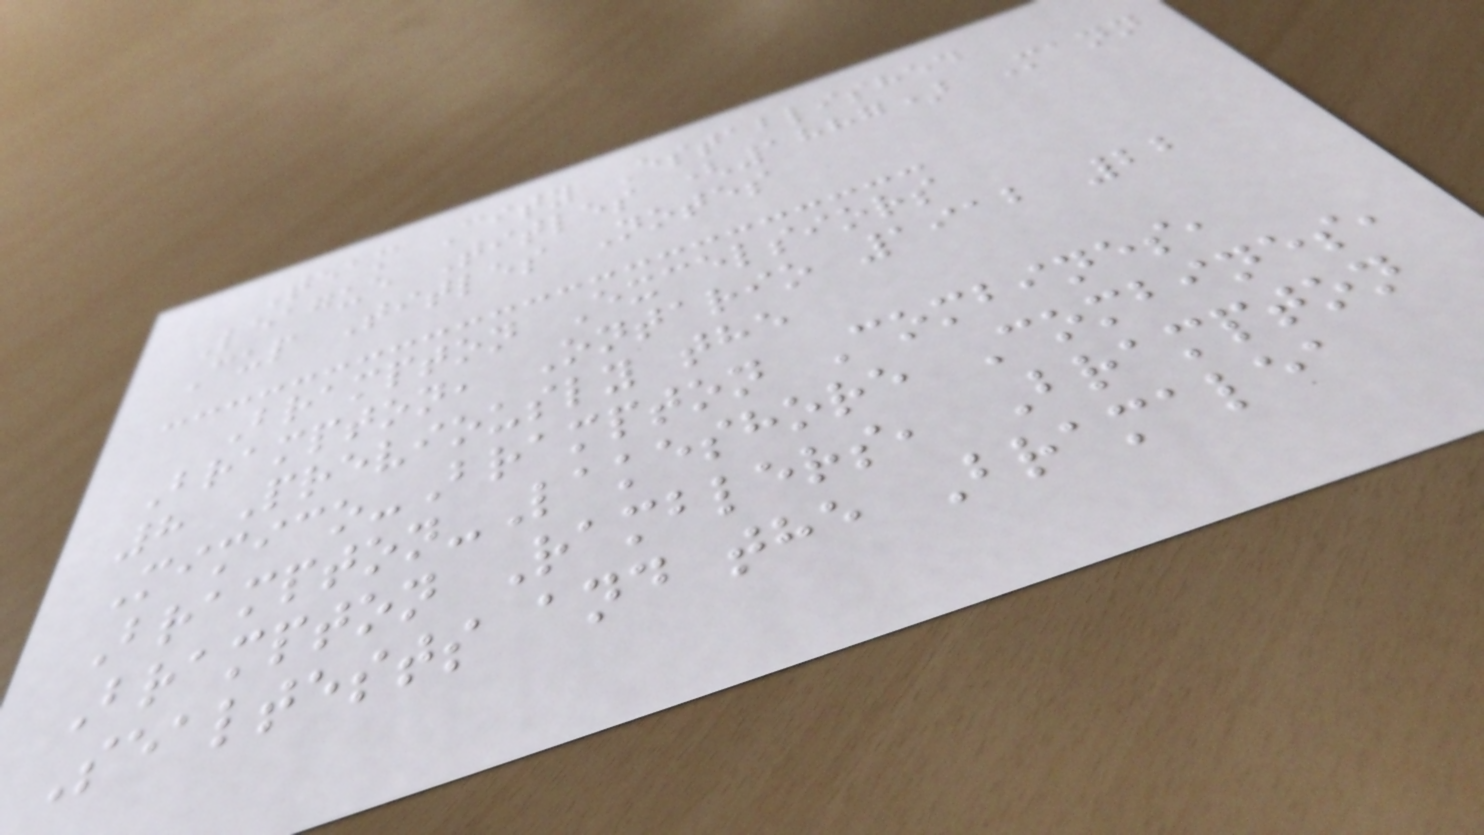Team City Established
League Titles (1887) Mann
Cup Titles Notes
Brampton Excelsiors
Brampton, Ontario 1912 22
8 Previously the
Mimico-Brampton Combines,
Brampton-Lakeshore Combines,
Brampton Ramblers, Brampton
Sealtests and the Bramalea
